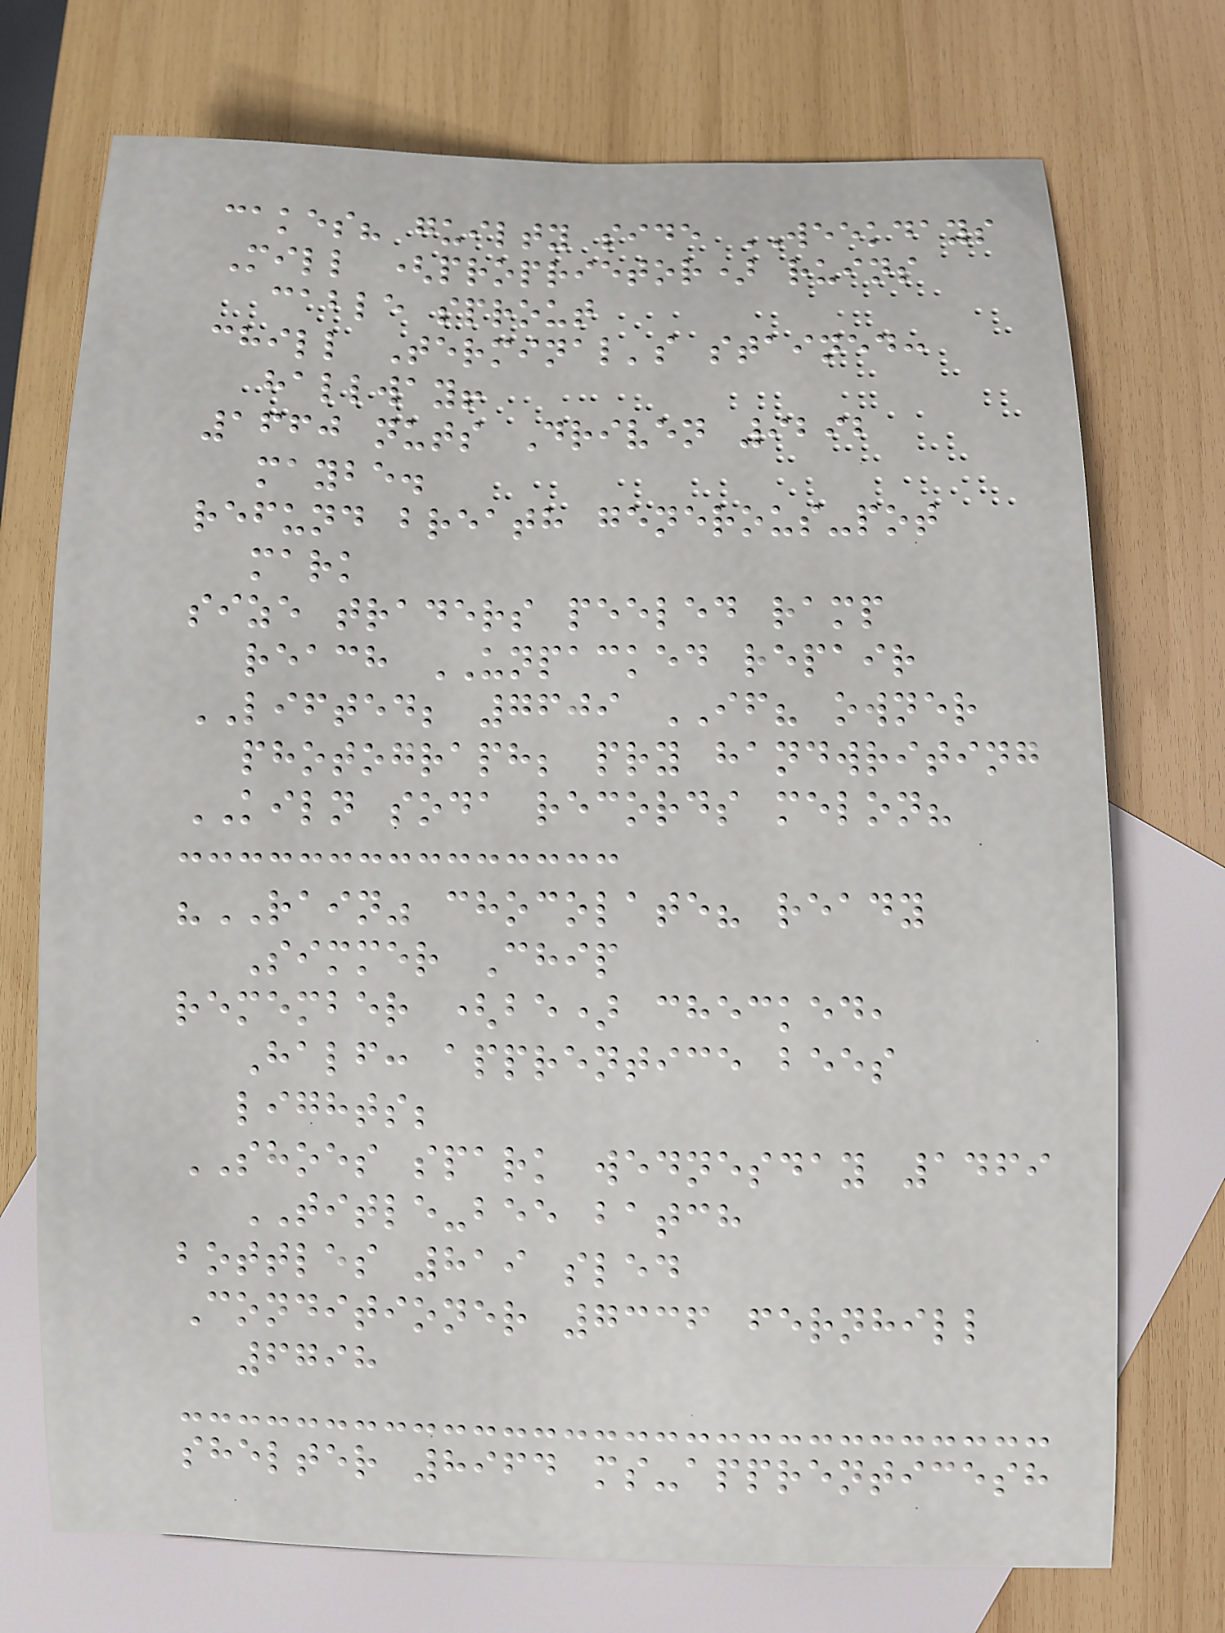cakes? guilty side WEEKDAYS
Mill (proprietor) ruins
cable sprout
chill Terminal's stained:
hallway!
1660 nuts Driven 9292
maybe.
refund breath generous-pot
mark
size traders peeled ramp
reach UNPACKED repair
LIFTED; 7609 IF? owner
photograph; pry handwriting
KILN soda records melon?
"RAIN" chocolate? ready
Simmer Chip
remember (be) checked,
Half: apprentice bees
lights;
SHOES spark wednesday 1469
TITLE-bee batch
bottles 819 sled
Conditioner 7336 fernhill
6798
shelter 8964 ms-apprenticesh
